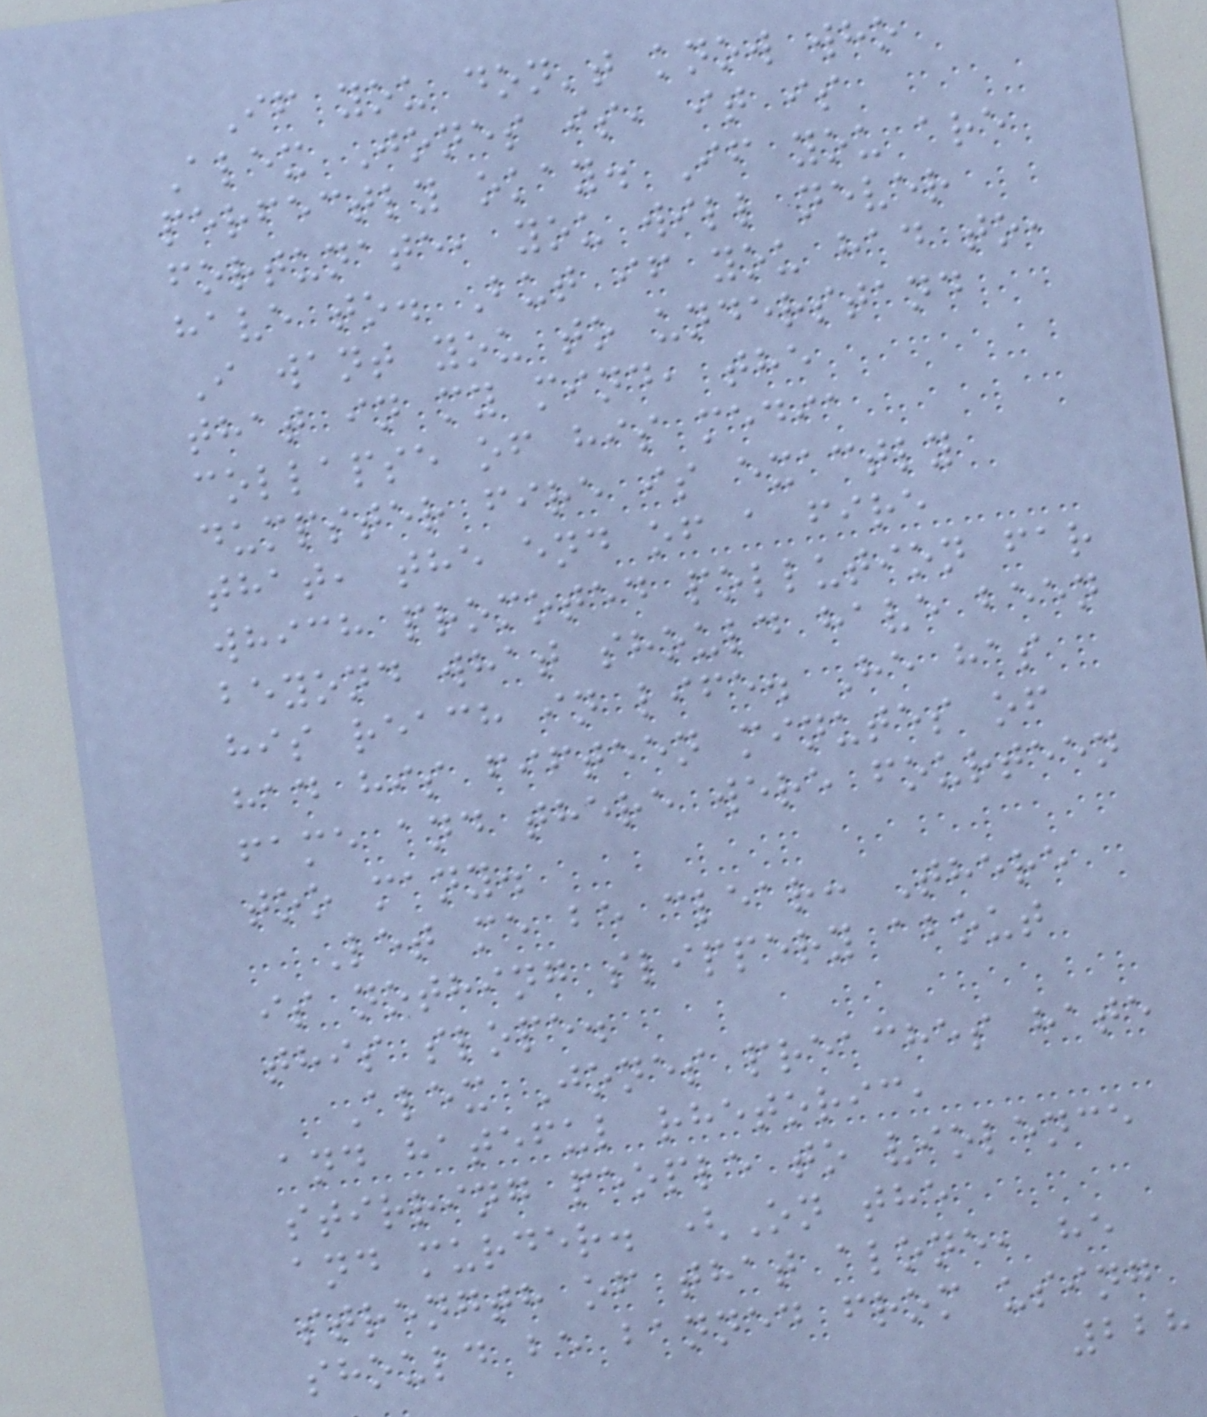If you don't know who
Alex Jones is, it is
perfectly okay. If you are
fortunate, you will never
have to. But if you had to,
I want you to understand
that in my mind, the
collapse of his media
dumpster fire is exactly
that, the end of a fire
which promoted pollution far
beyond what should have been
his reach in life. He has
had his fifteen minutes of
fame and there were fourteen
too many.
Let me be clear: There
is nothing slippery about
this slope.
Alex Jones preaches hate
and hateful rhetoric,
stirring people to violence
and murder. (On the
strength of that alone, he
should be banned from using
228
